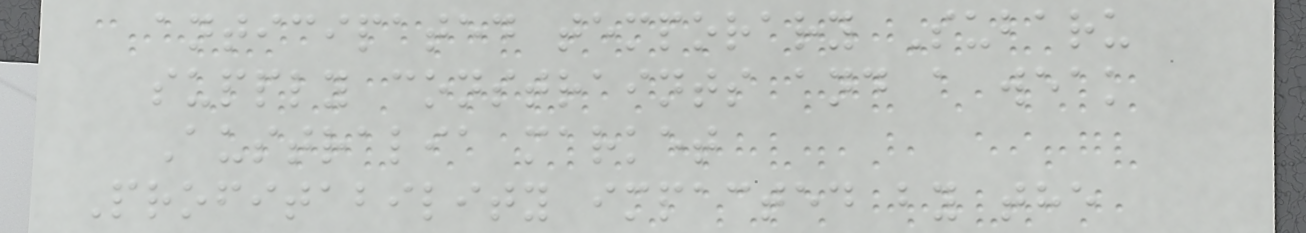anticipated temporary Subaru
supply constraints and a weak
Australia market
Profitability impacted by the
